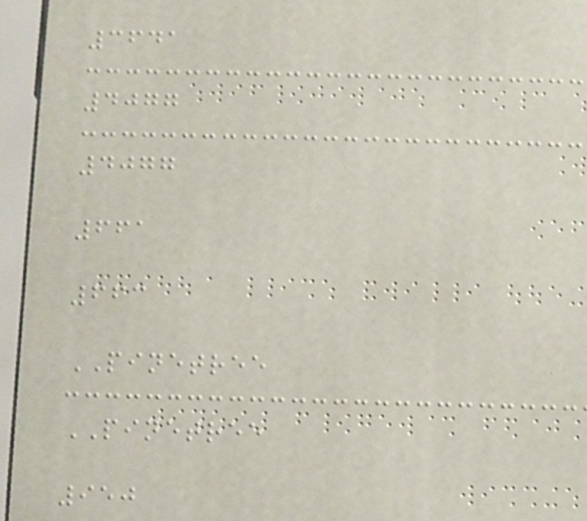3641
4077
4077
661
663
PINETREE
PINETREE
950
